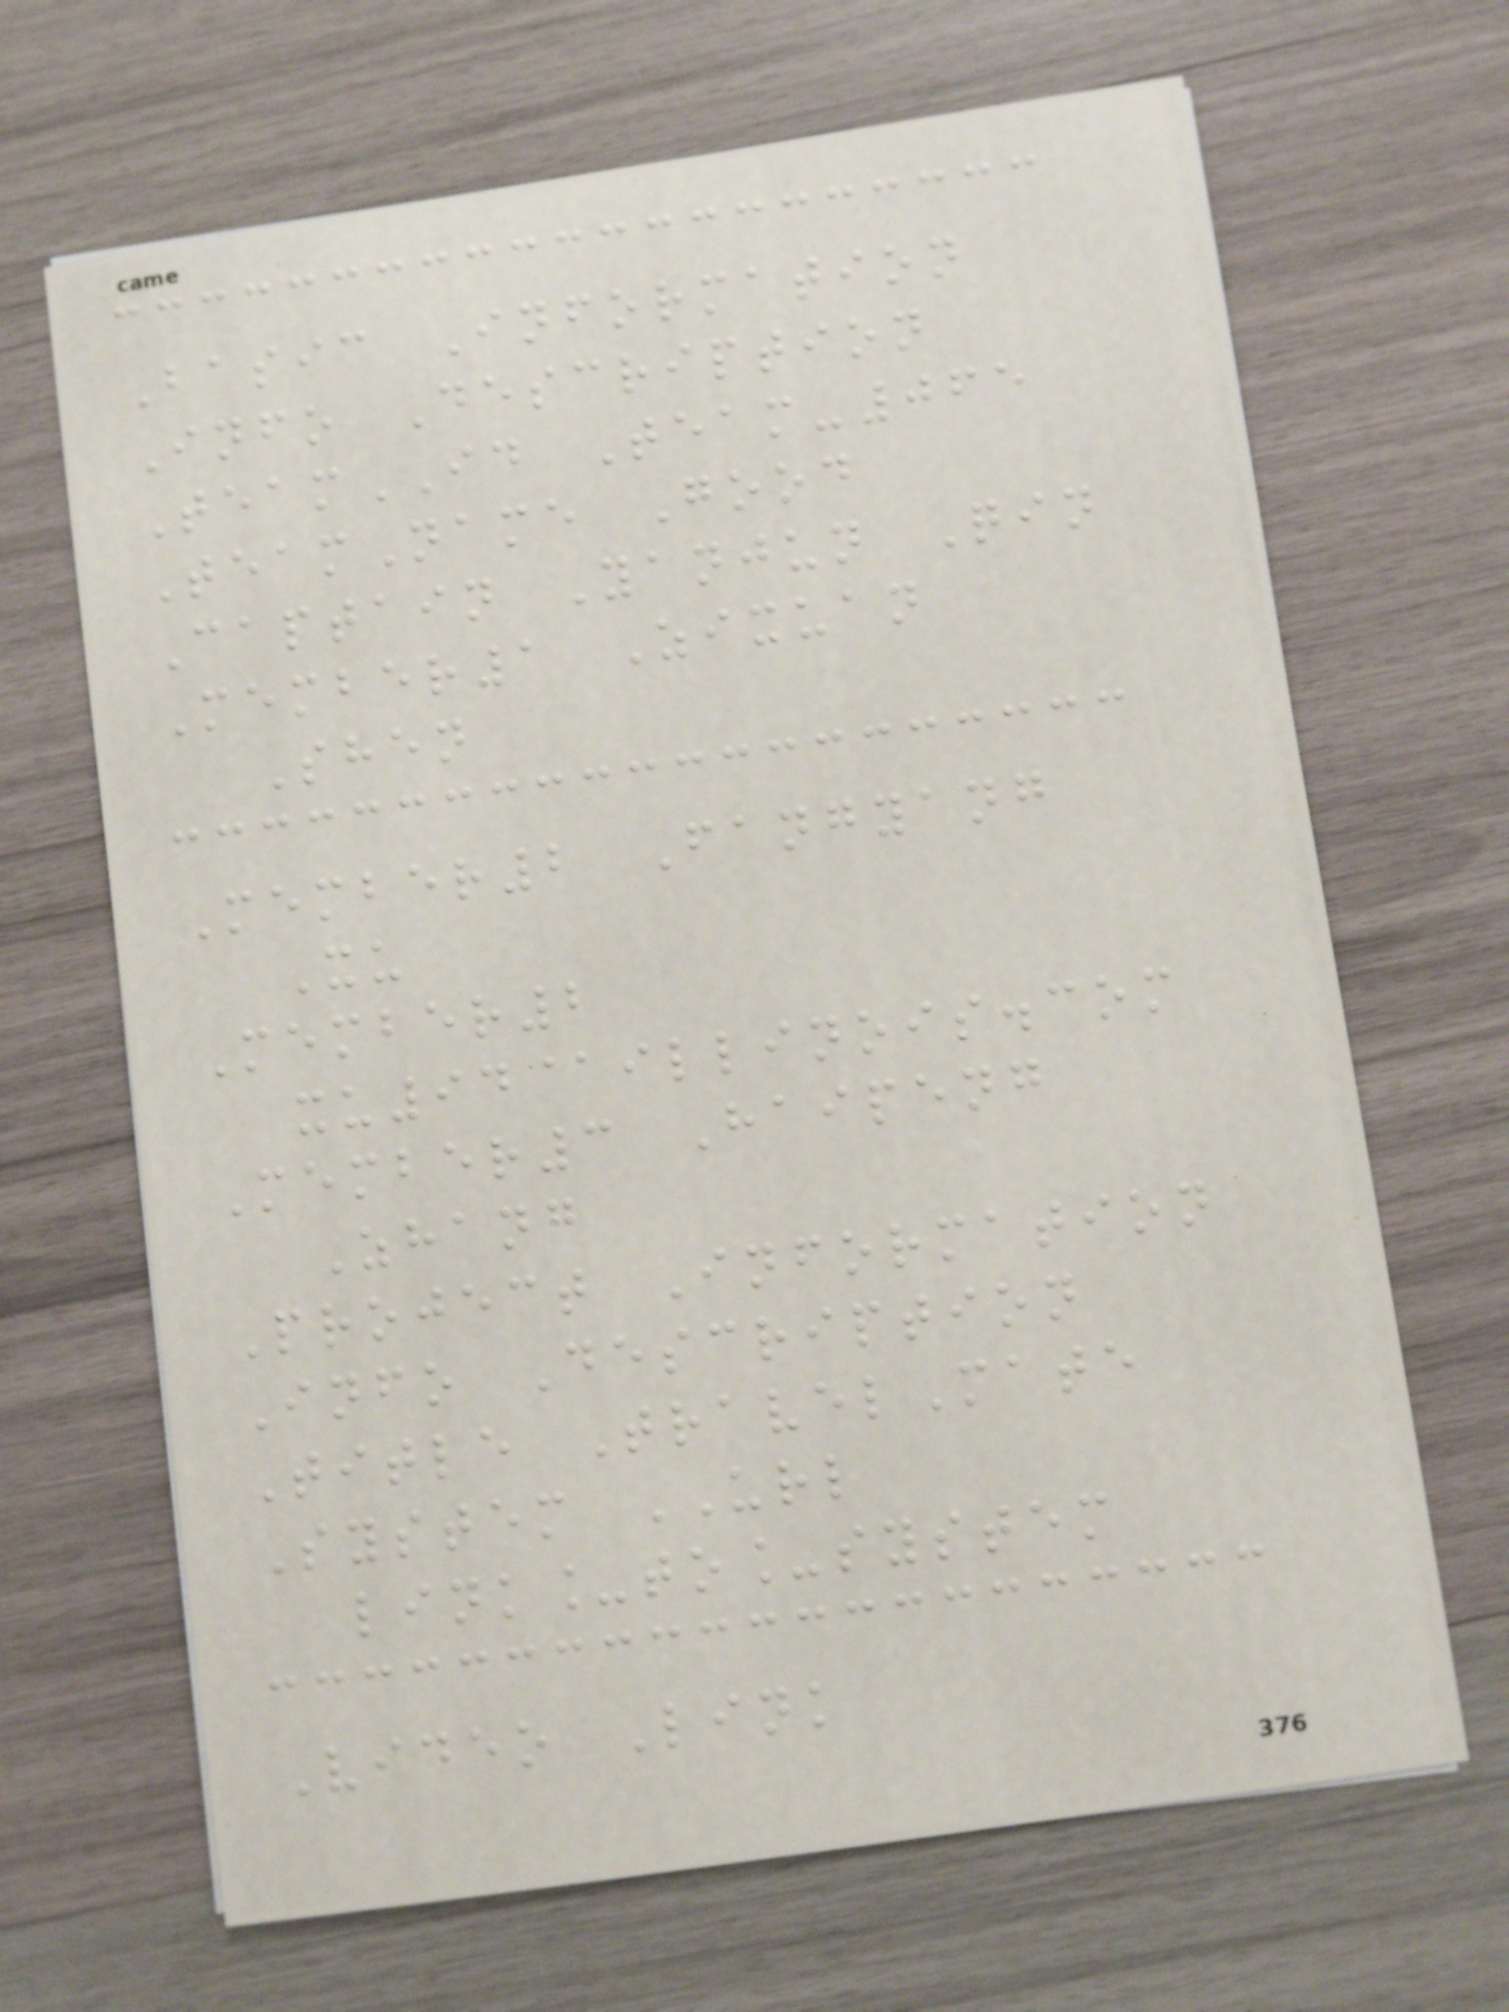Basic Information
Info Description
TeamID Team-065
TeamName Good
Captain Yanjun Qin
Member1 Zixuan
Shen
Member2 Fangyang
Xu
Member2
xu94@illinois.com
Member3 Haipeng
Zhang
Project Information
Info Description
Title TravelMate
System URL
link_to_system
Video Link
